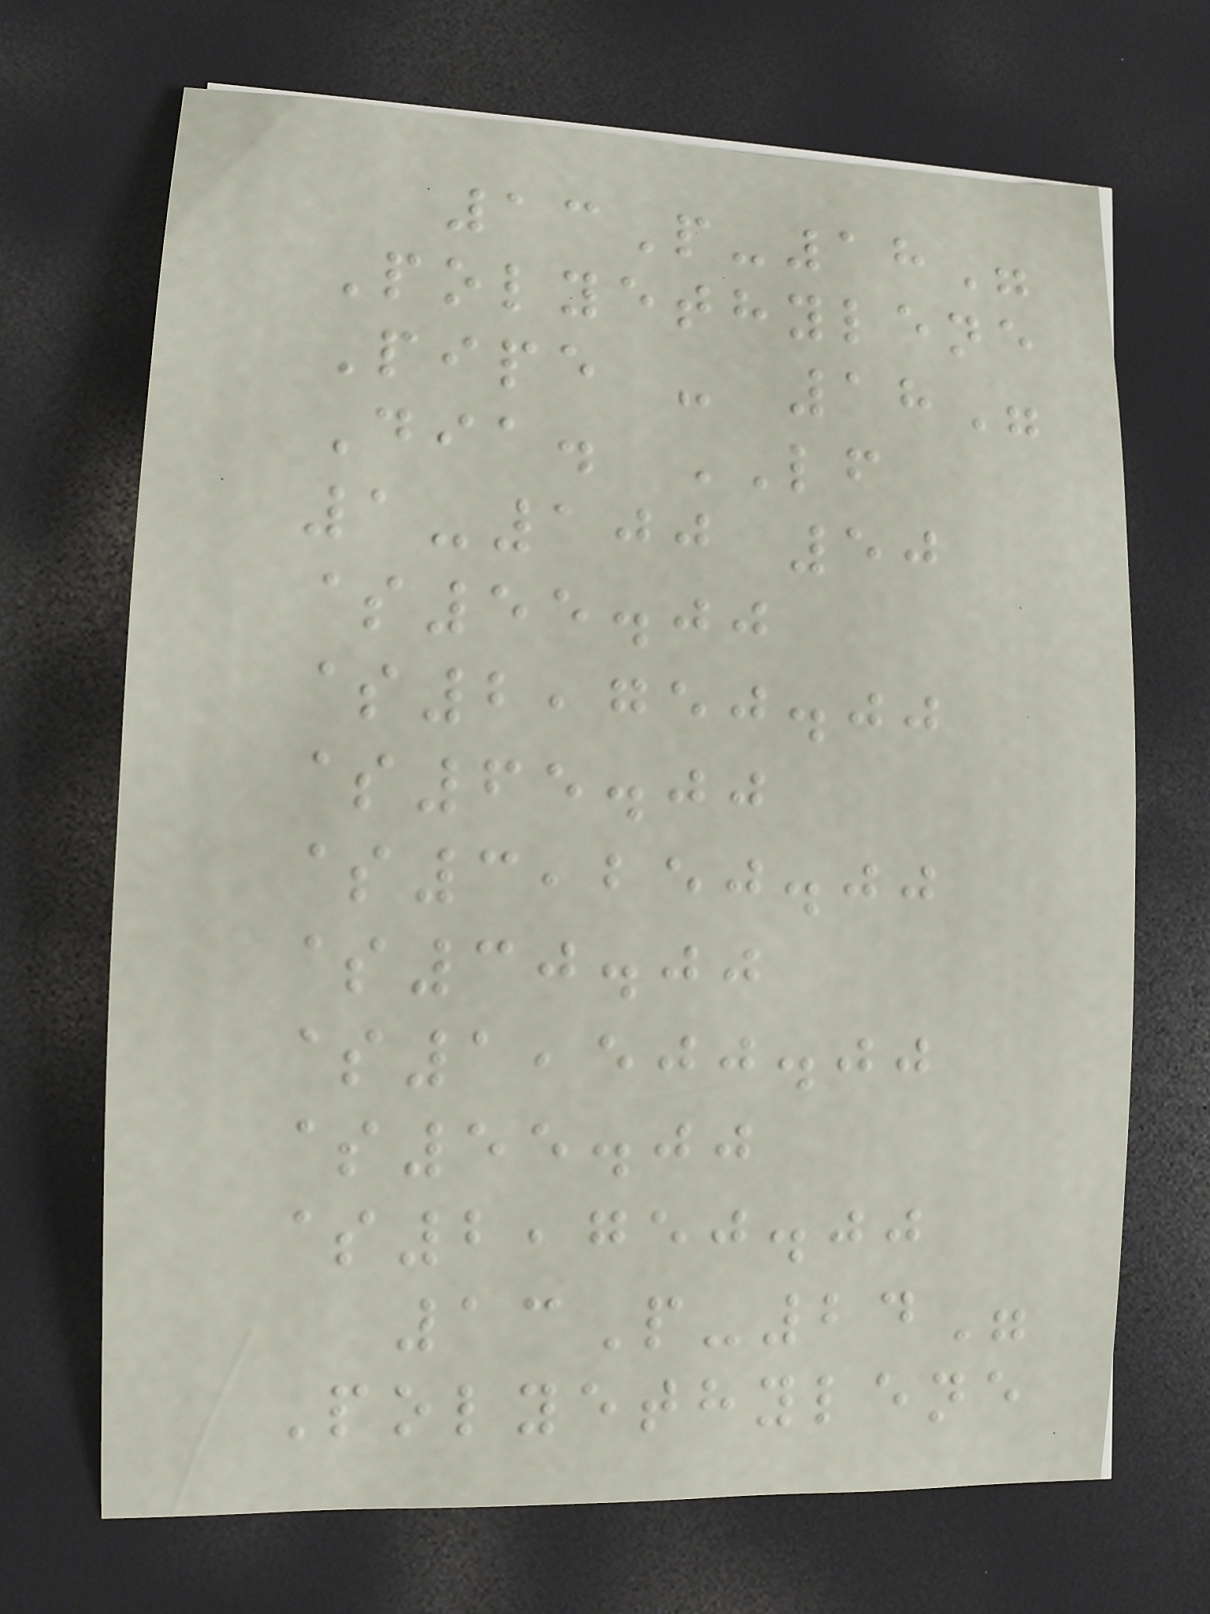13P-18"
Polyethylene
Pipe - 18"
Dia. LF
1-100 50
$55.00
$2,750.00
$65.00
$3,250.00
$30.00
$1,500.00
$55.00
$2,750.00
13P-24"
Polyethylene
